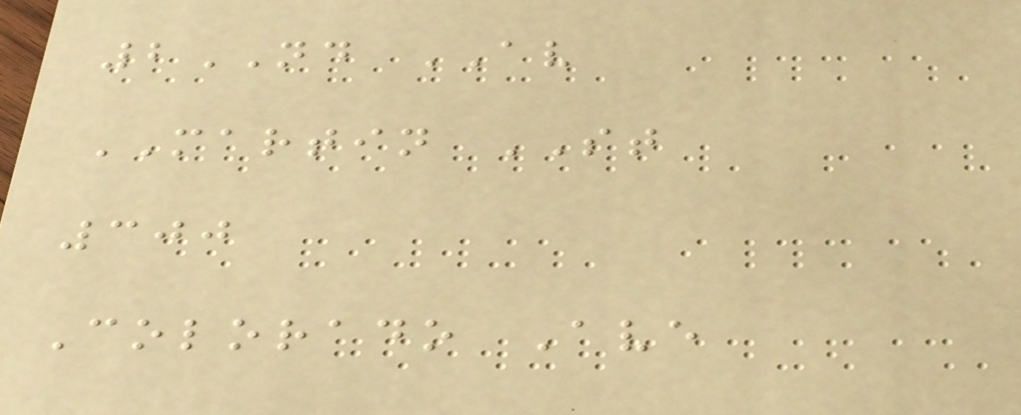2ND AV
MARTIN ST
300
Colorado Ave
